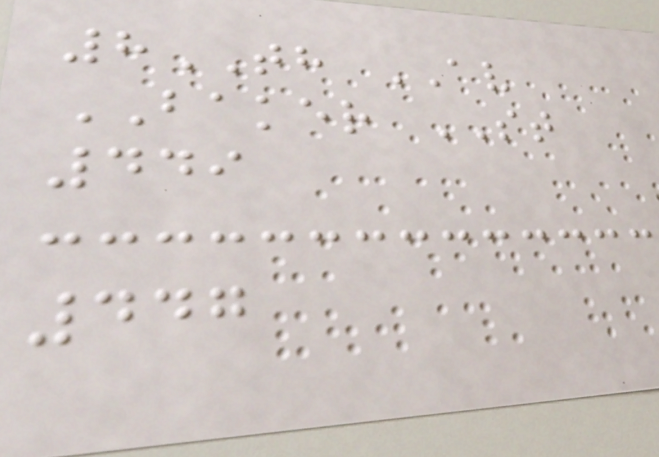8TH AV
BAKER ST
449
447
